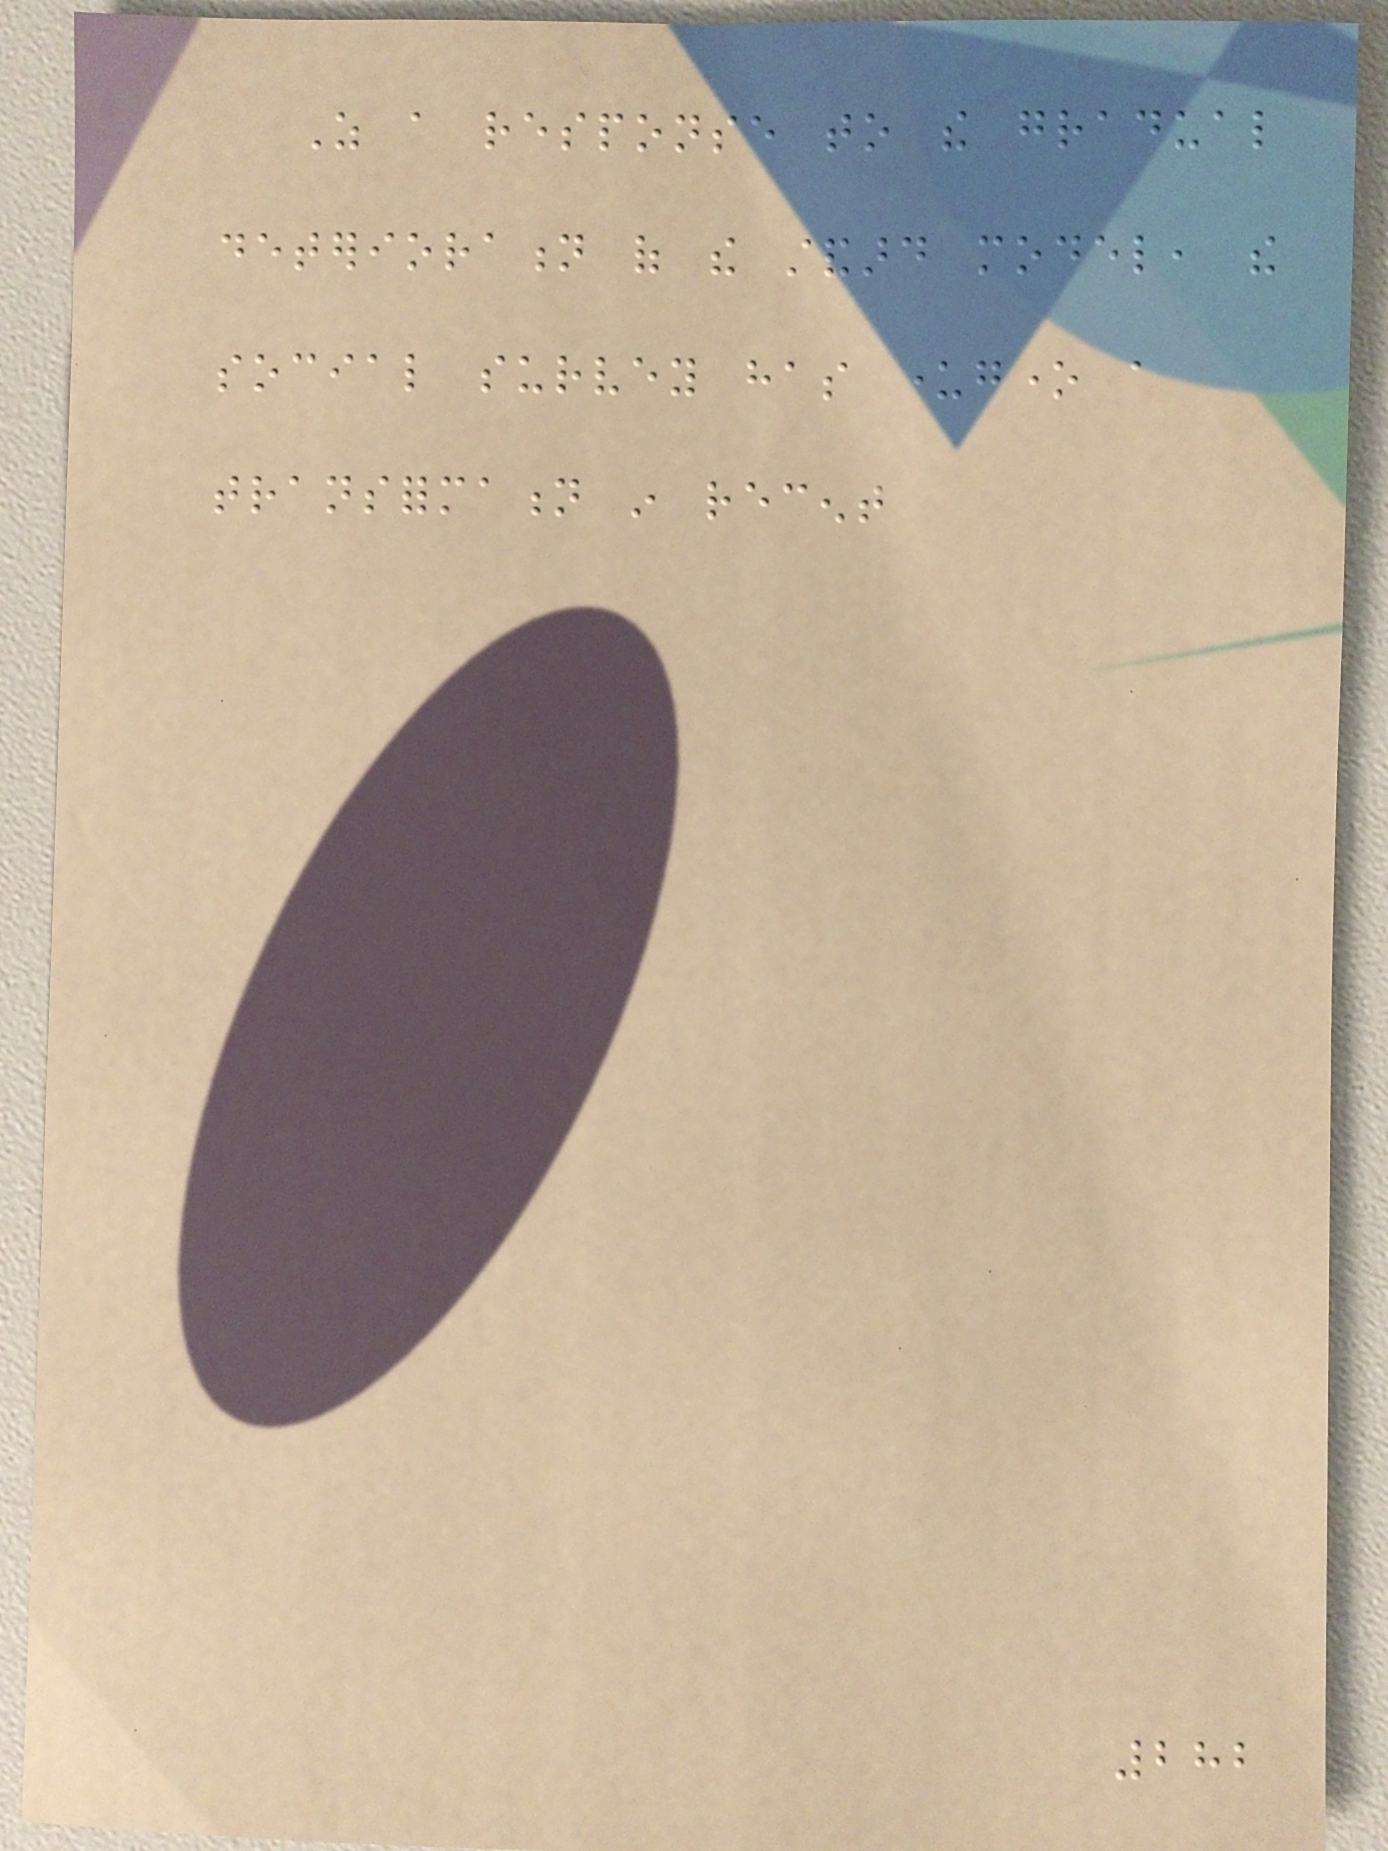As a response to the gradual
deterioration of the standard model, the
social survey has undergone a
transformation in recent
282
